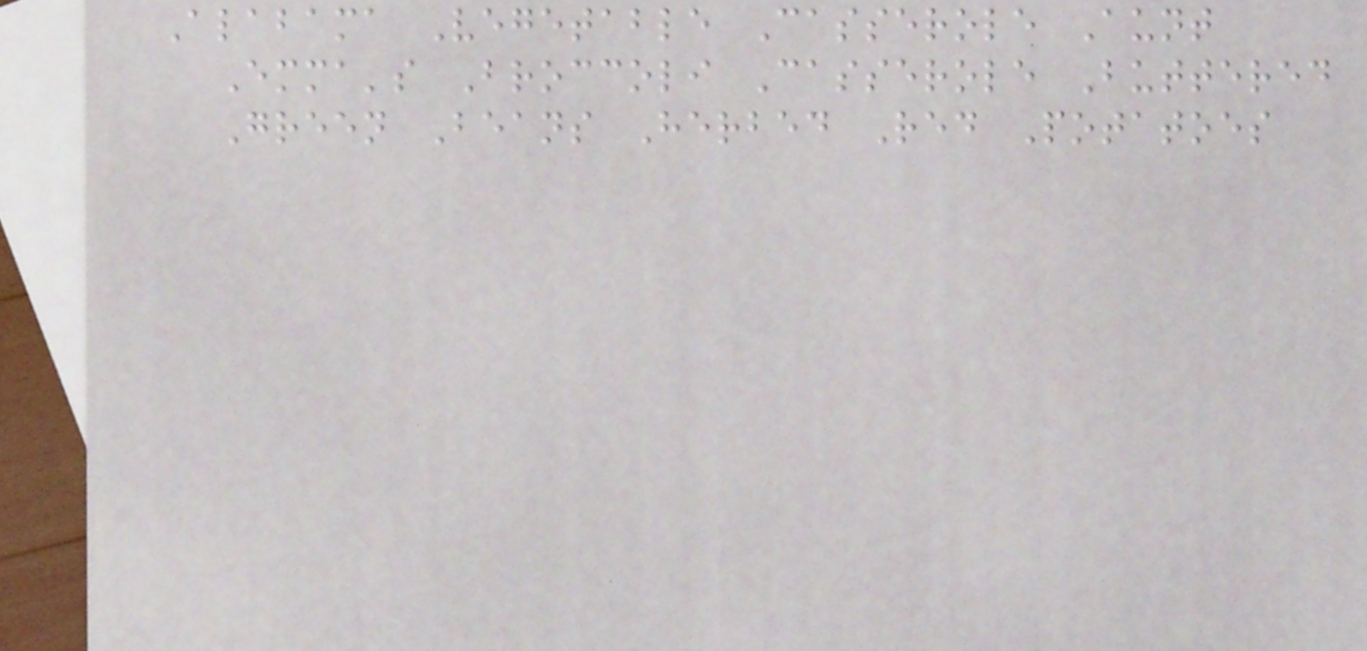Alabama Vegetable Casserole Aunt
Emma's Broccoli Casserole Buttered
Green Beans Herbed Red Potatoes
